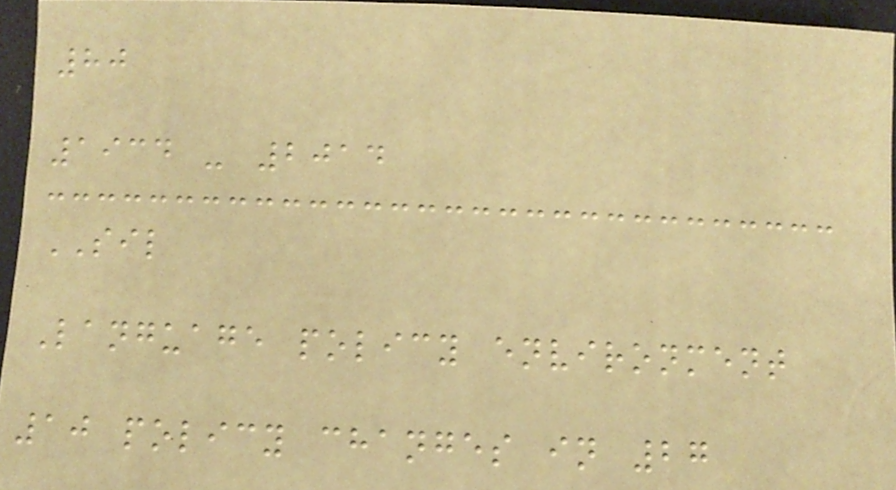80
1934 - 2014
SIL
Language policy environment
10 policy changes in 27
